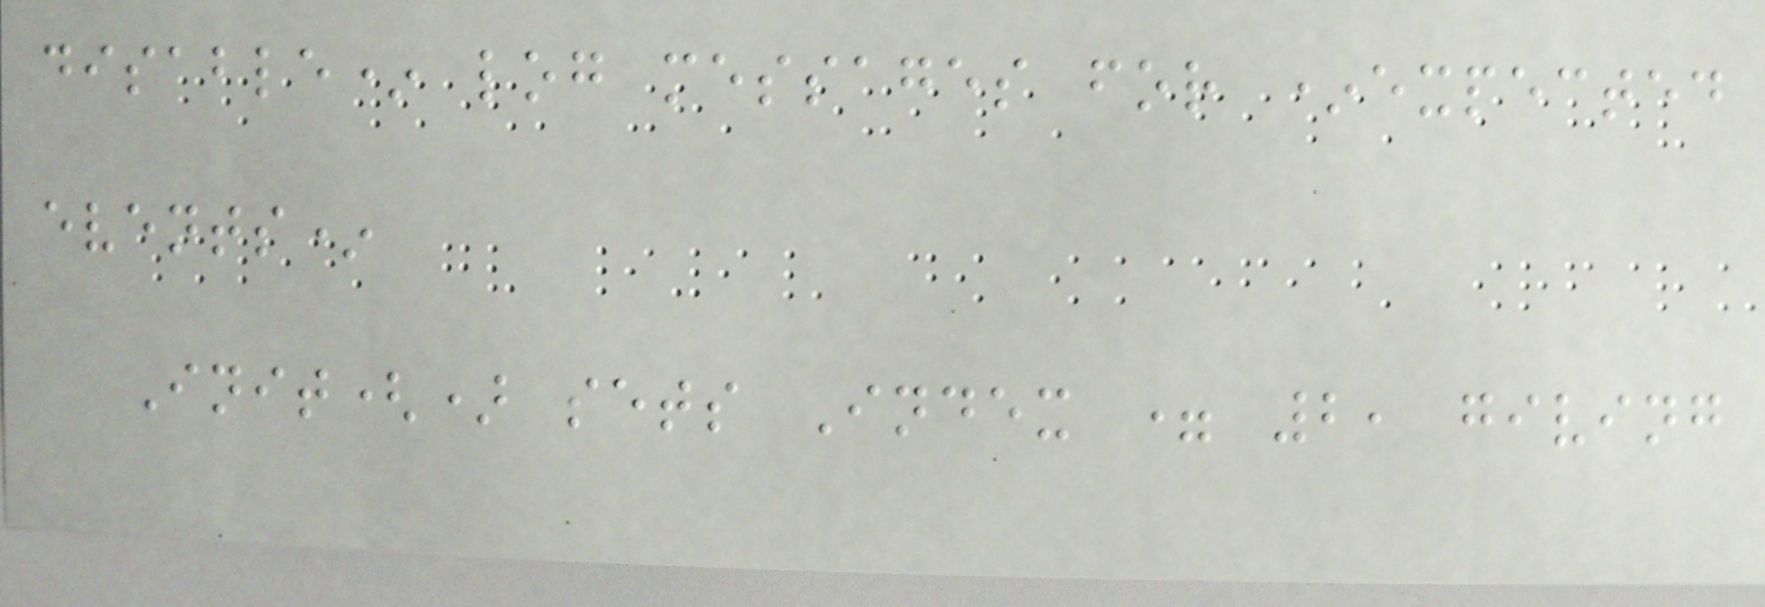disable* log messages for *expected
events*
Init() sets Index = 2, giving
